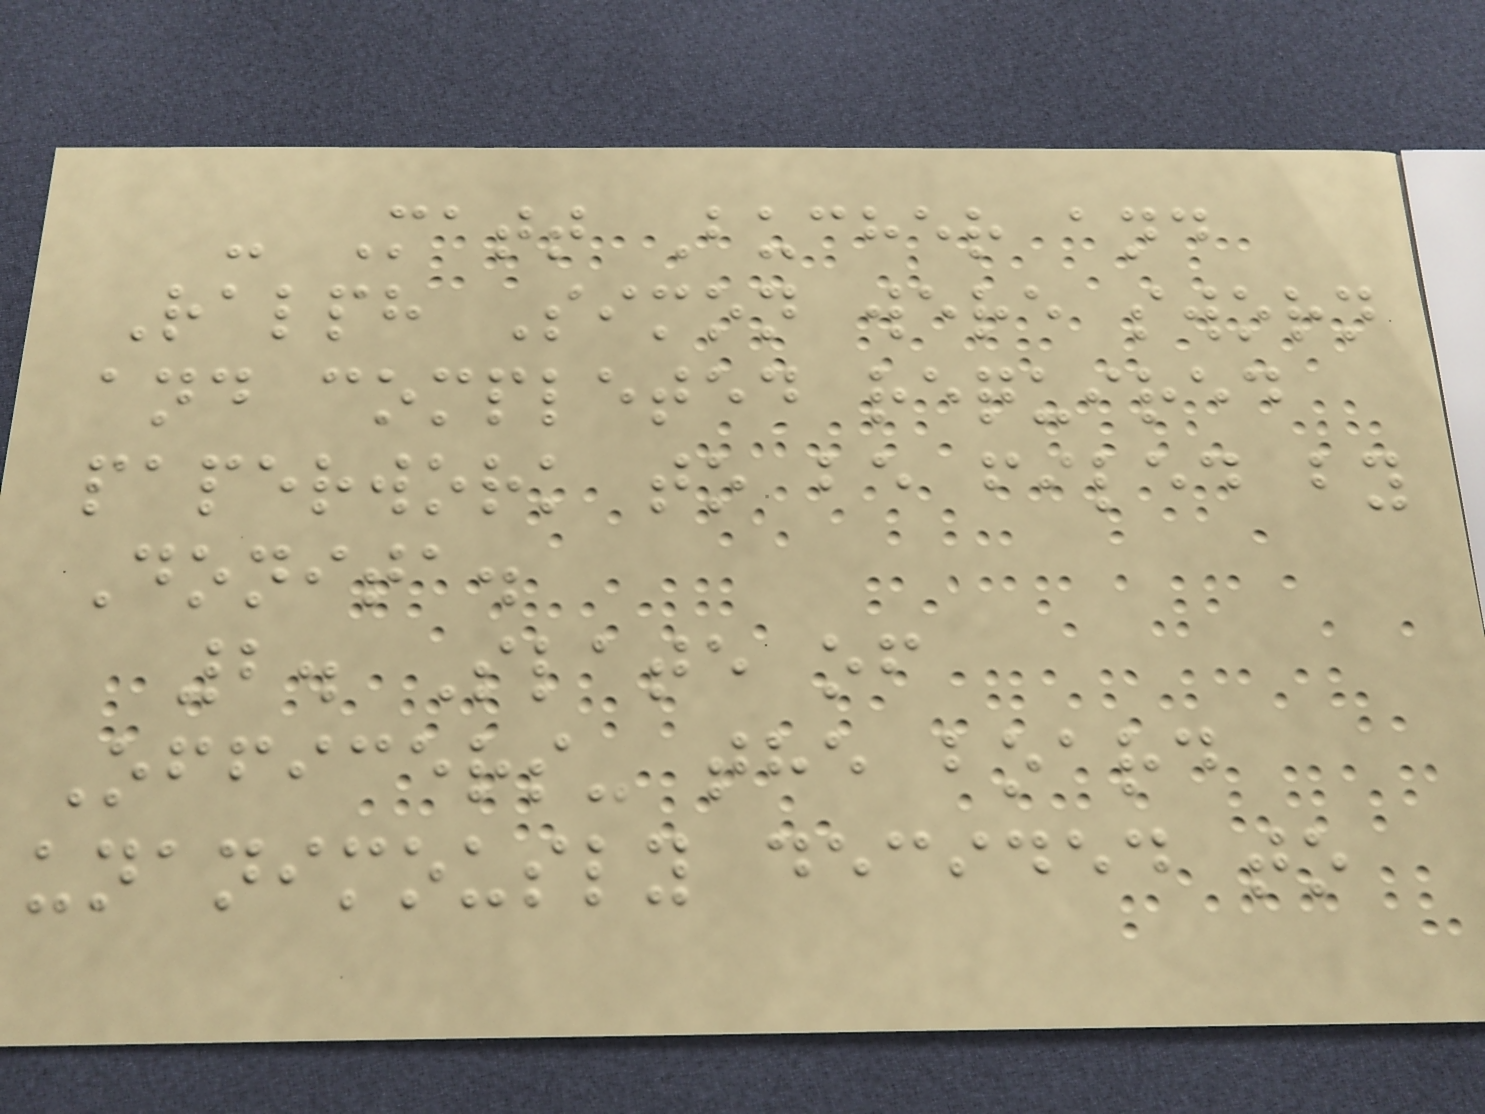- Matt Bucher and
Ralph Simon were sworn
and completed required
paperwork to be filed by
Donita.
2. Slate of
Officers- the board
unanimously decided to
